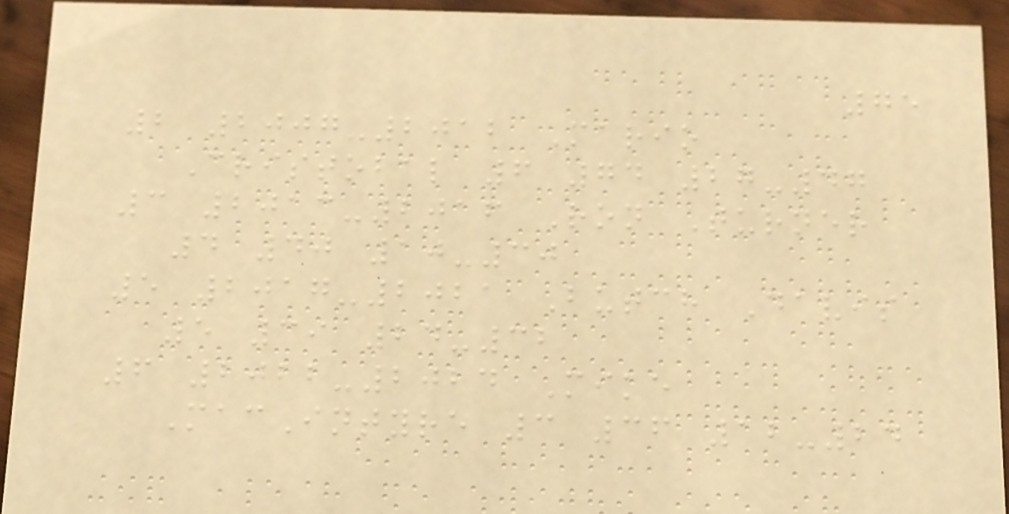75
2 2007-2012 Mario
Cristobal 6 74 27-47
3 2013-2016 Ron Turner
4 40 10-30
5 2017-2021 Butch Davis
5 39 24-32
6 2022-2024 Mike
MacIntyre 3 36 12-24
